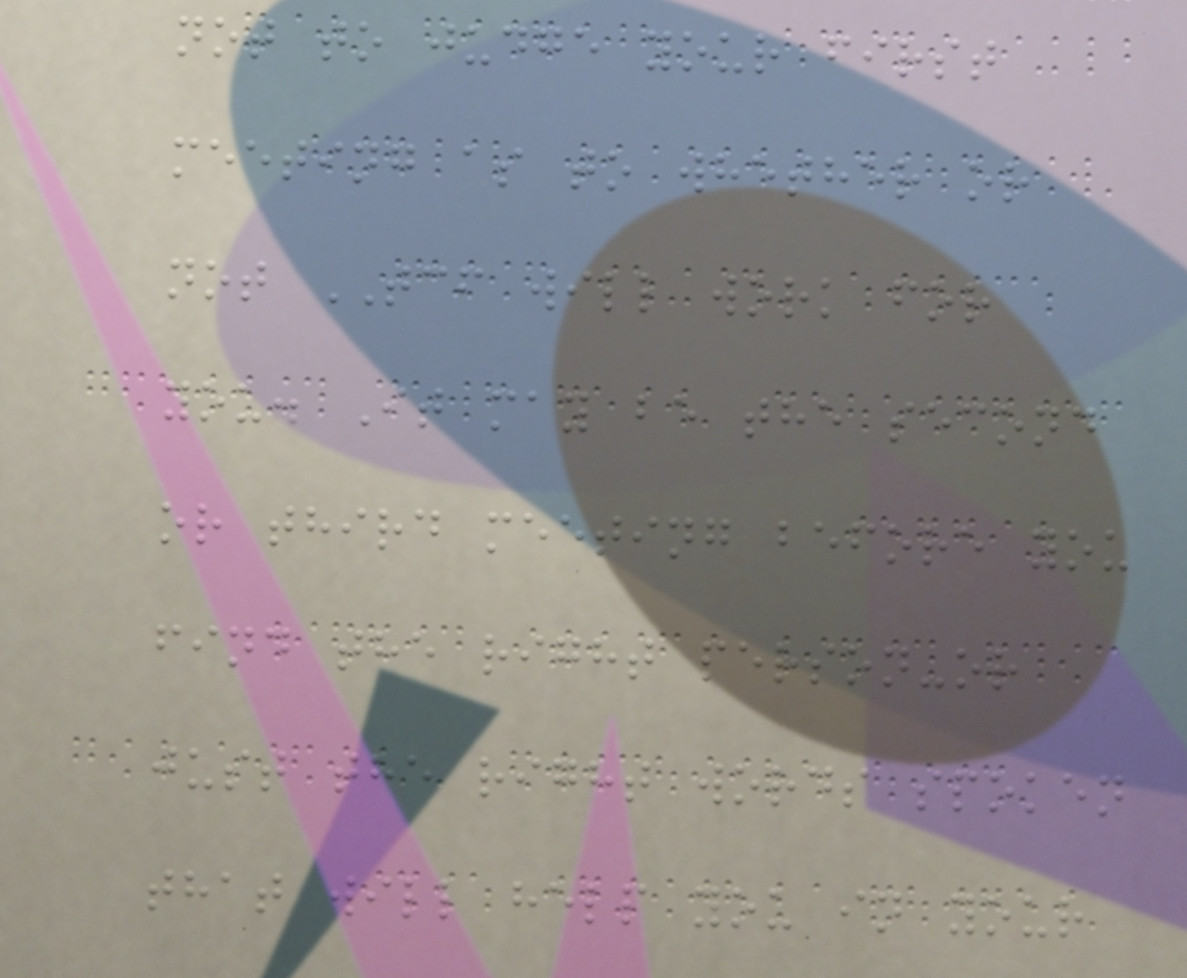not to judge your first
meeting as to whether or
not TCF will work for
you. It may be the second
or third meeting before you
find the right person-or
just the right words spoken
that will help you in your
